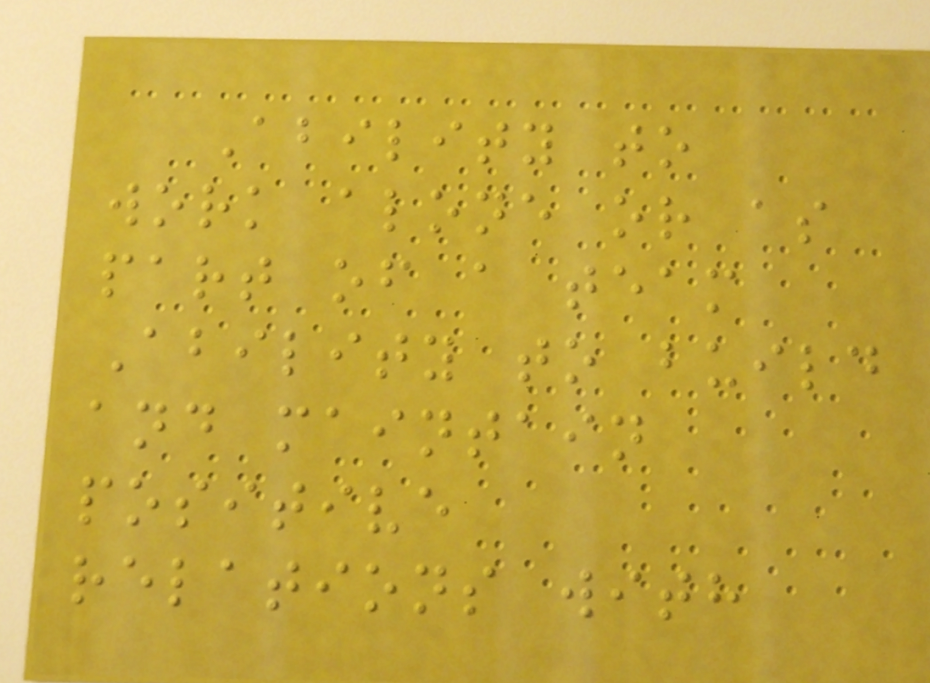Ability to
work alone or as
part of a team
Ability to build
and maintain
positive
relations with
